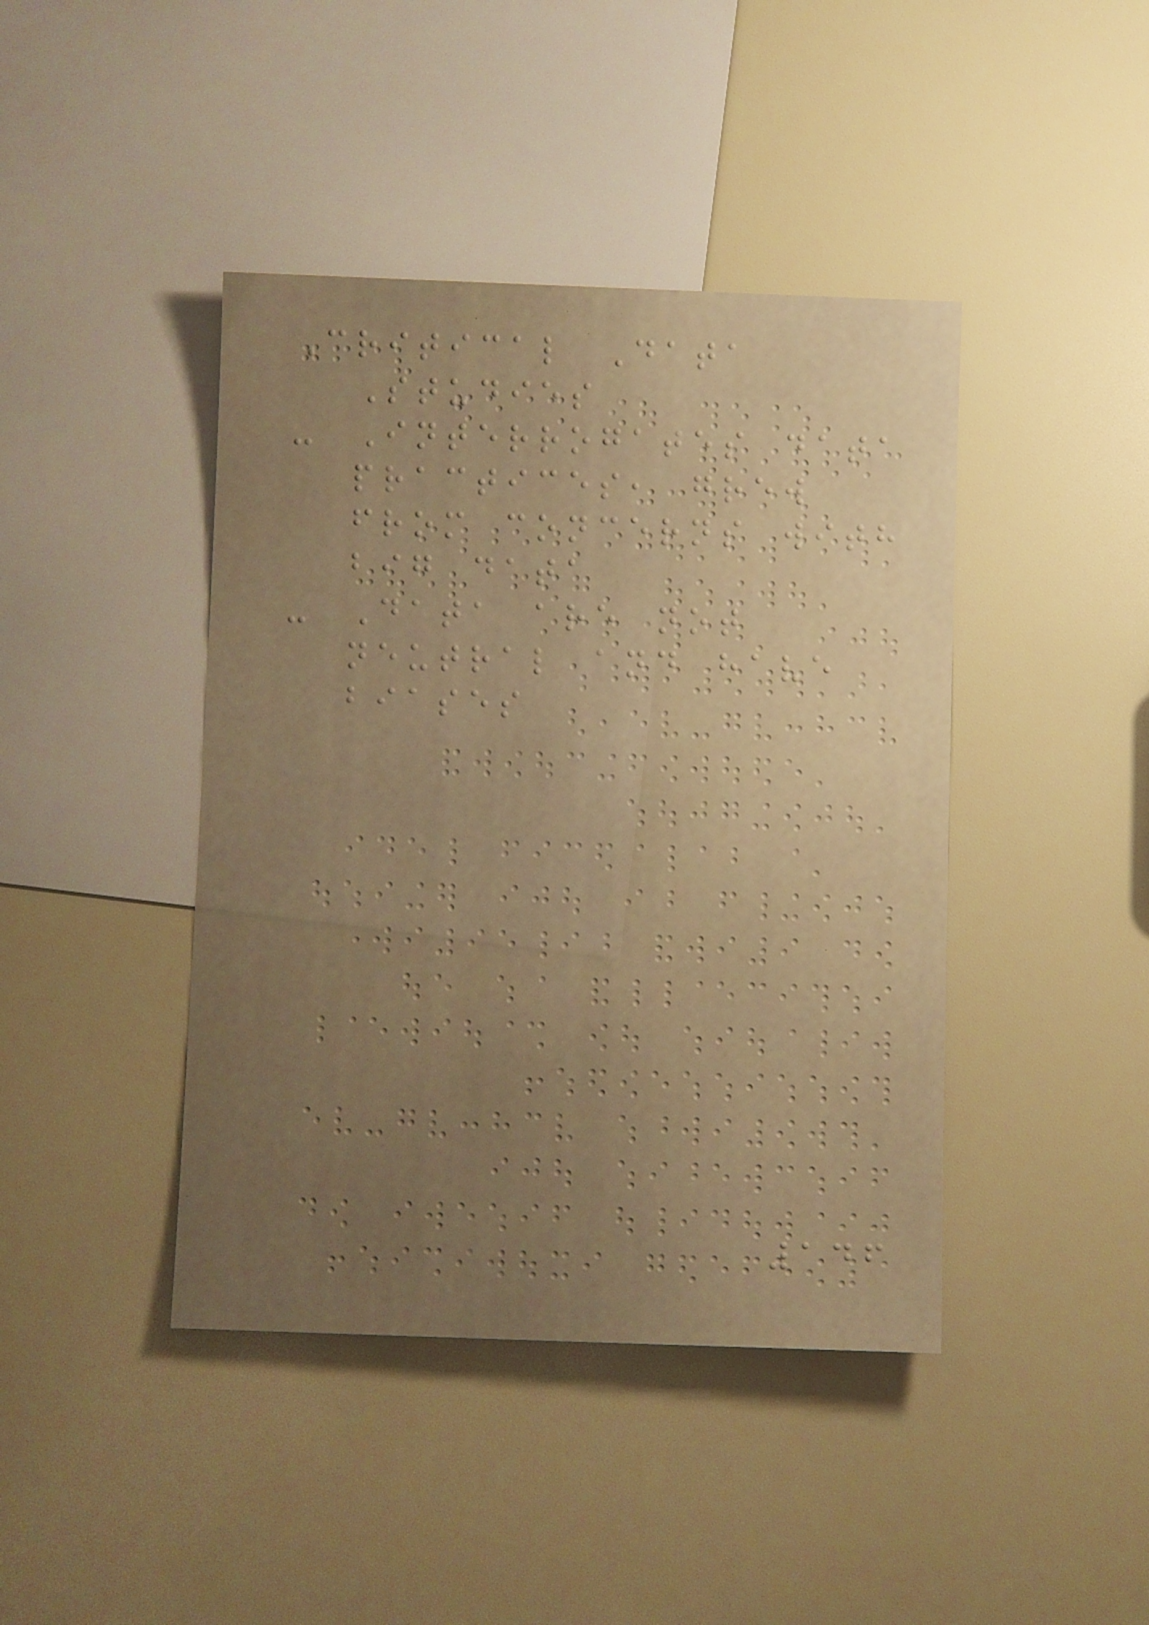Critical Data
Studies
- Interrogates data
practices, grew
from concerns with
big data
- Data are not
neutral and have
biases
146
